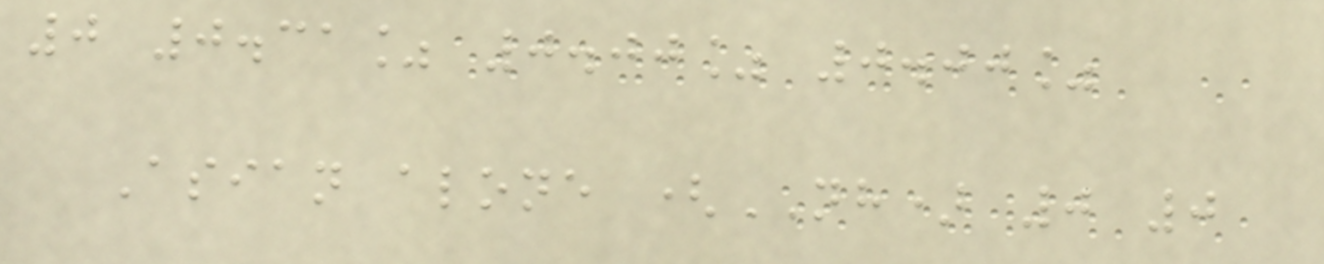0 0.31% 0.00% 0.00%
Asian alone (NH) 0 0
